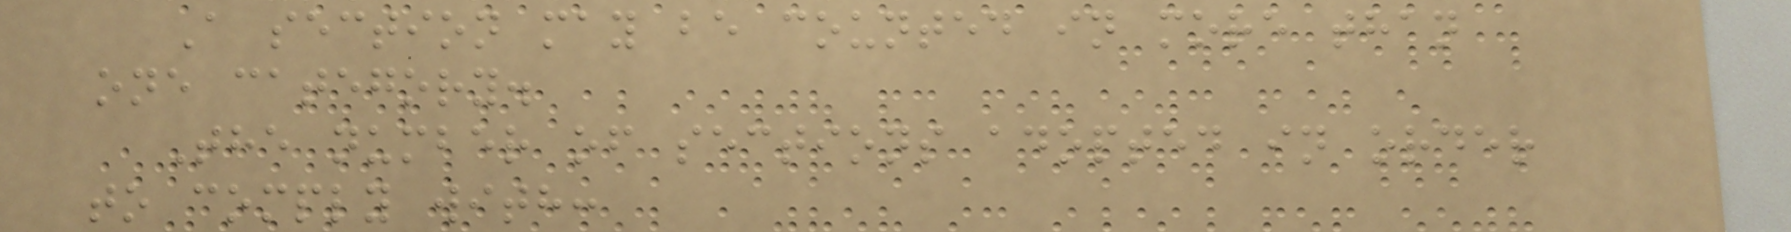A section may be counted in more than
one category.
The number of sections adopted in order
to comply with:
